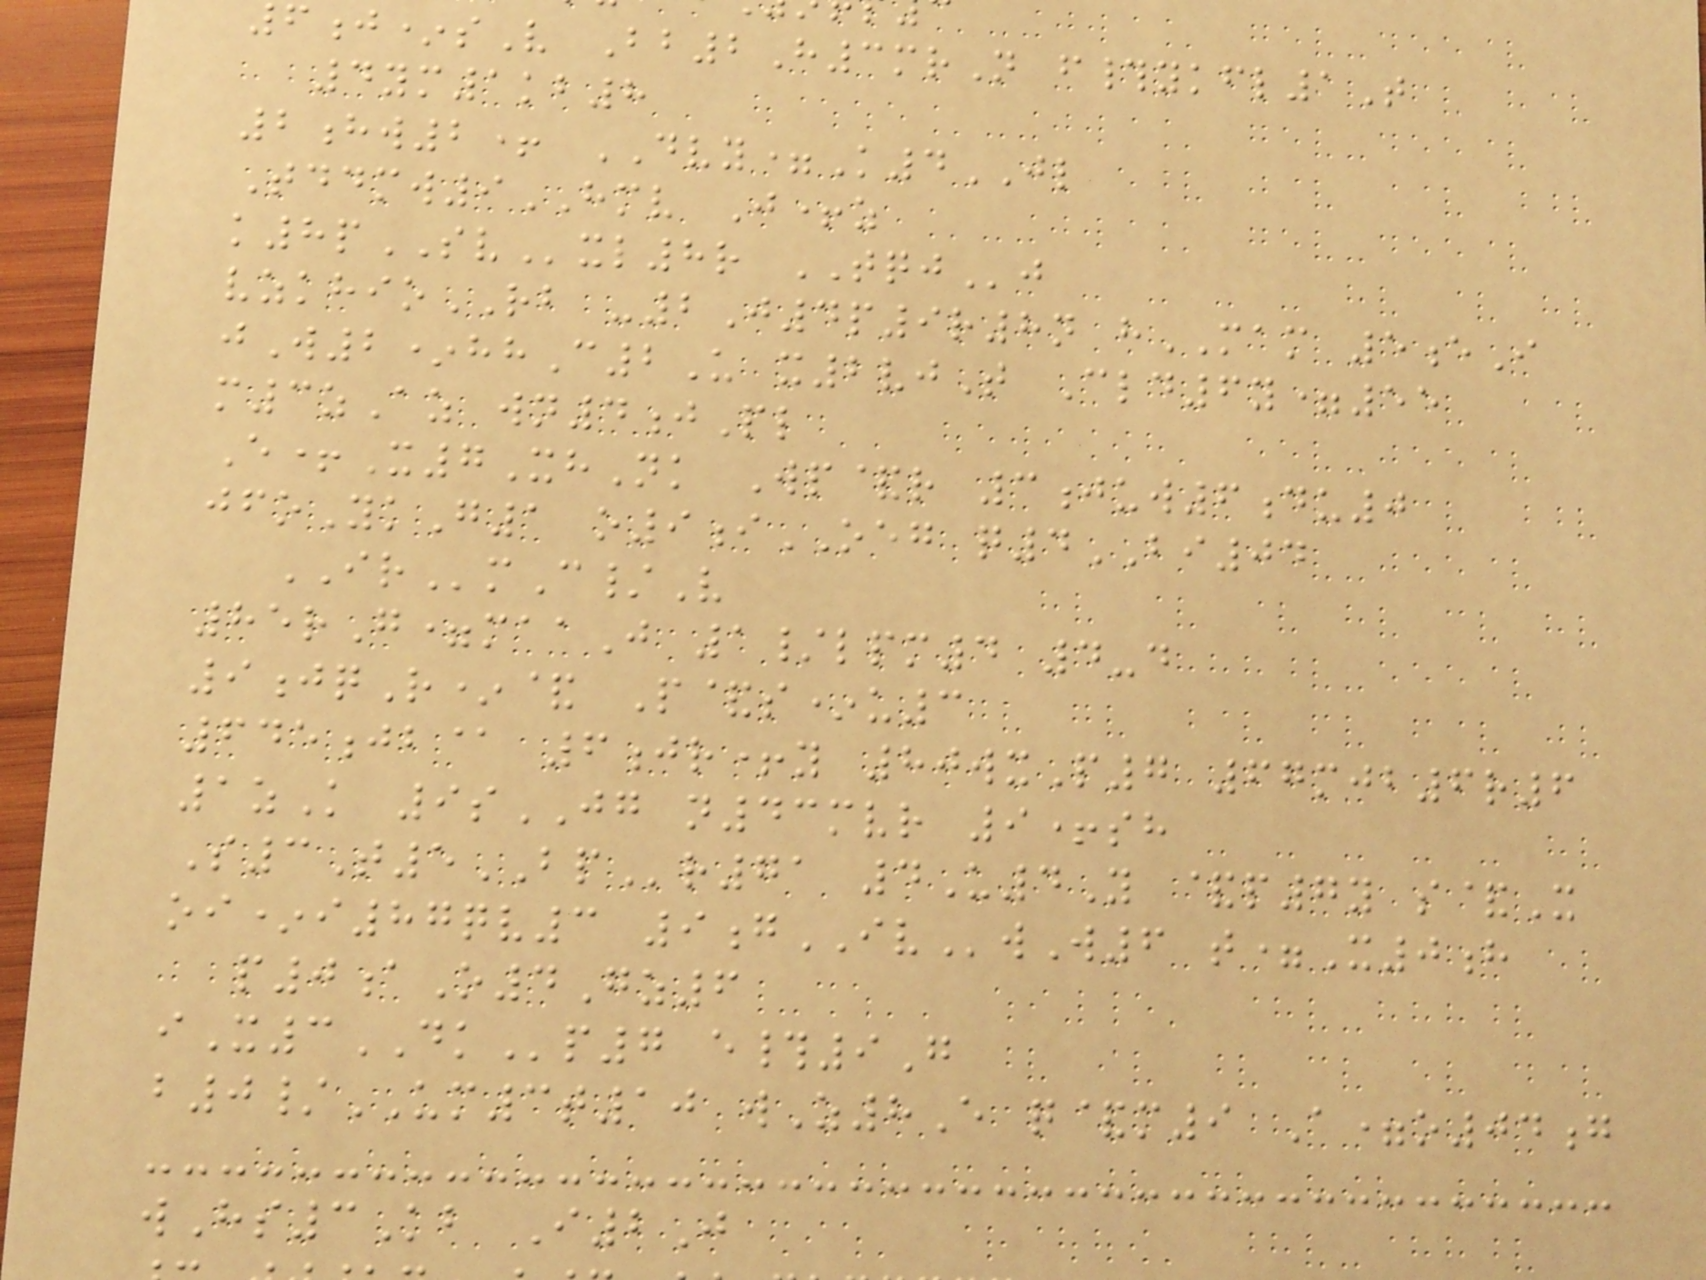6j*sV Bb2H3mrN f#ykfl1T
4ym1kb8
2hw2+ DVY=K4JL
Tddmw9HMV J+z
k8pSVxl8r TQJj
vzkhioRB -2J4p9r8n hMAM 5eI
jW2*hhC2U x2vjT Cld6y=55
m3zAz wn4jPl
E+X7XhNk Wp&r 3juw6du0
jfoYkG1 o9iOEG q4BI04
IRmC/V
85rG=maaJ 1/lpm4 4-d
9jqR*& P&s*u3
645jb@ 6jr+y 80wxP7 67mjb6r6
1zK 9sJG n43mvr 9+sh
S3T5BPr71 4U4Y &p7y s&X
oi*i87qv3 9gIVwW6 t=X0h
p0aO4Gz6
iX3DKp7 e#9G
b0/UM3t10 wZ8E q&m9 A=o04g
wHs3Kb I2J
